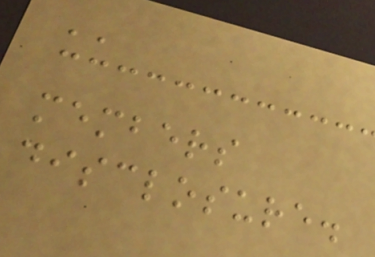''
members
disclosure.
